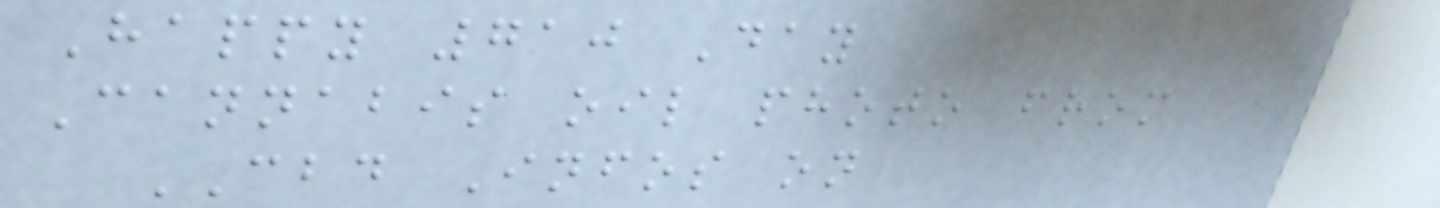Happy 710 Day
Cannabis oil photo from
CBD Infos on
